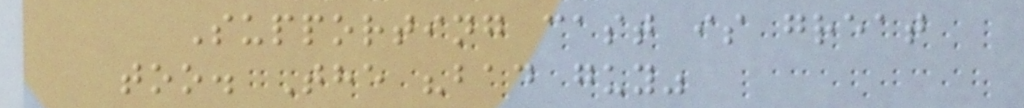Supporting cast is great
too. The "bad guy"
